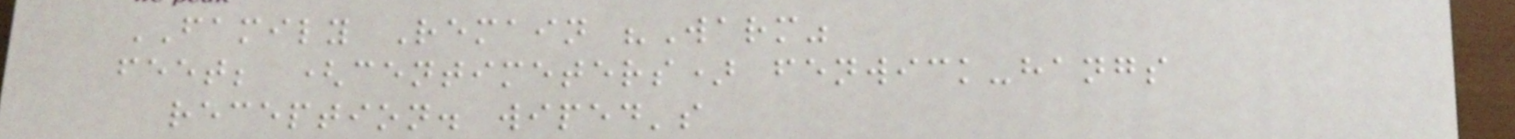FAMILY Remain "Warm"
feet; (centimeters) fenwick-hangs
reception. wiped's
